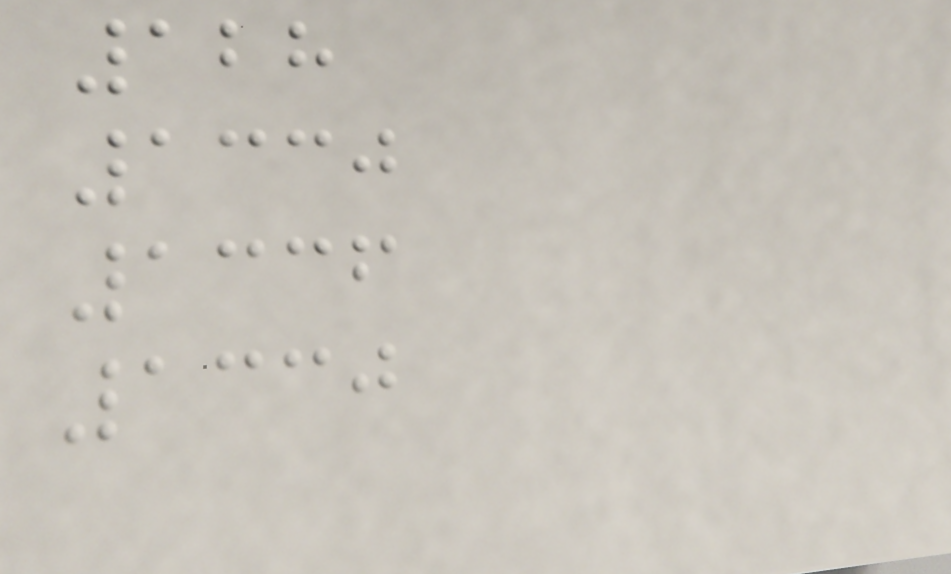128
1330
1336
1330
